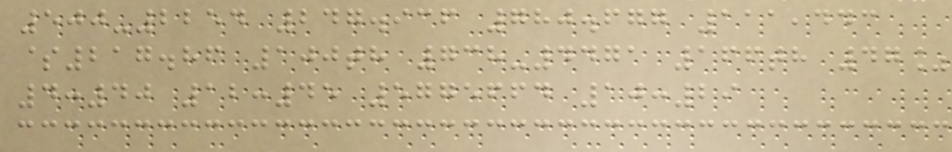500-2254 247.936 780.677 111,443
$217.86 100th 738-4471 166th 47%
4:40 12:45 5775664 10:29
